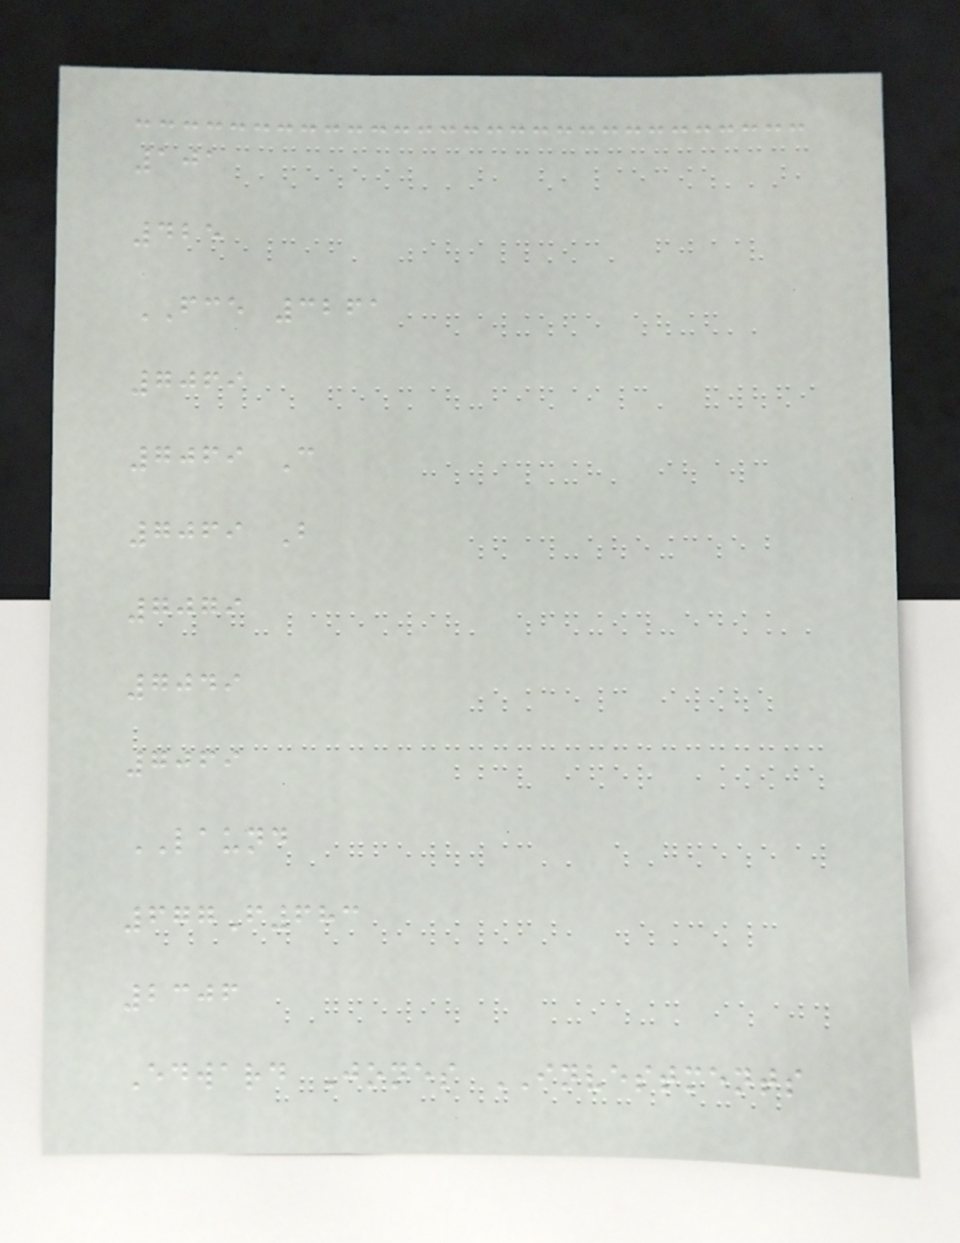101
425
FCE 3261
7069
7069 C
7069 B
7079
7049
7069
LAUND
677F683
2306
Edward Jones INVESTMENTS
